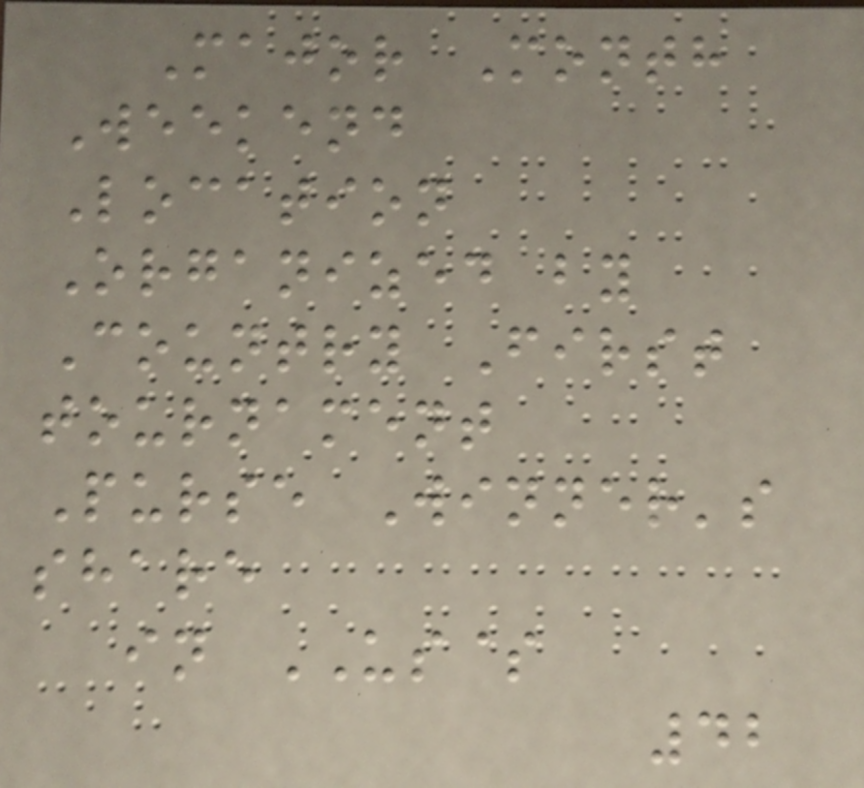Major Month
Weekend
Location
Organized by
Country First
tournament
Purse Winner's
share
in US$
42
